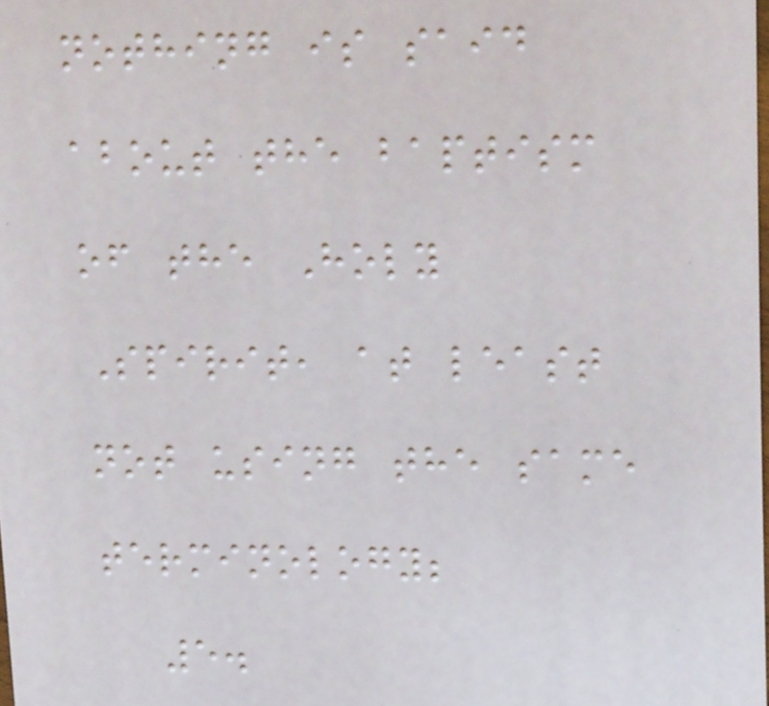nothing is said
about the baptism
of the Holy
Spirit, at least
not using the same
terminology;
5.
